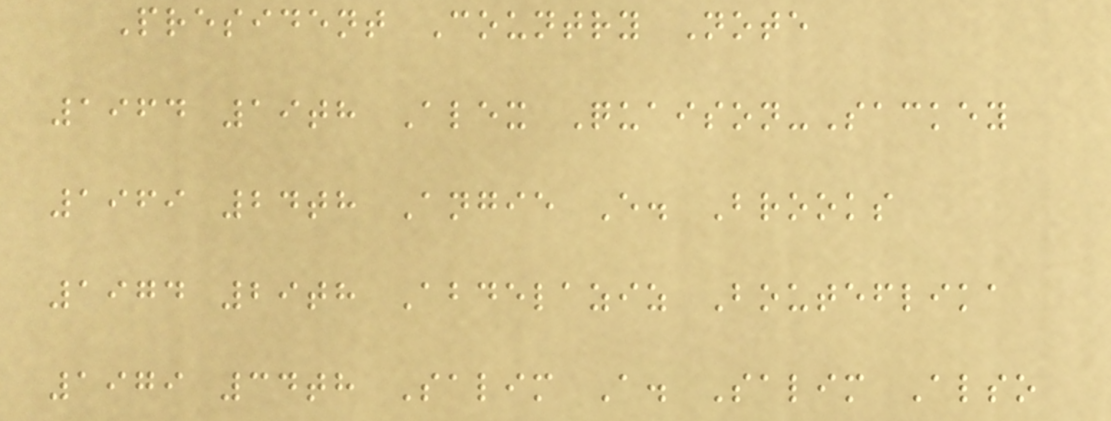President Country Note
1964 19th Alex Quaison-Sackey
1969 24th Angie E. Brooks
1974 29th Abdelaziz Bouteflika
1979 34th Salim A. Salim Also
